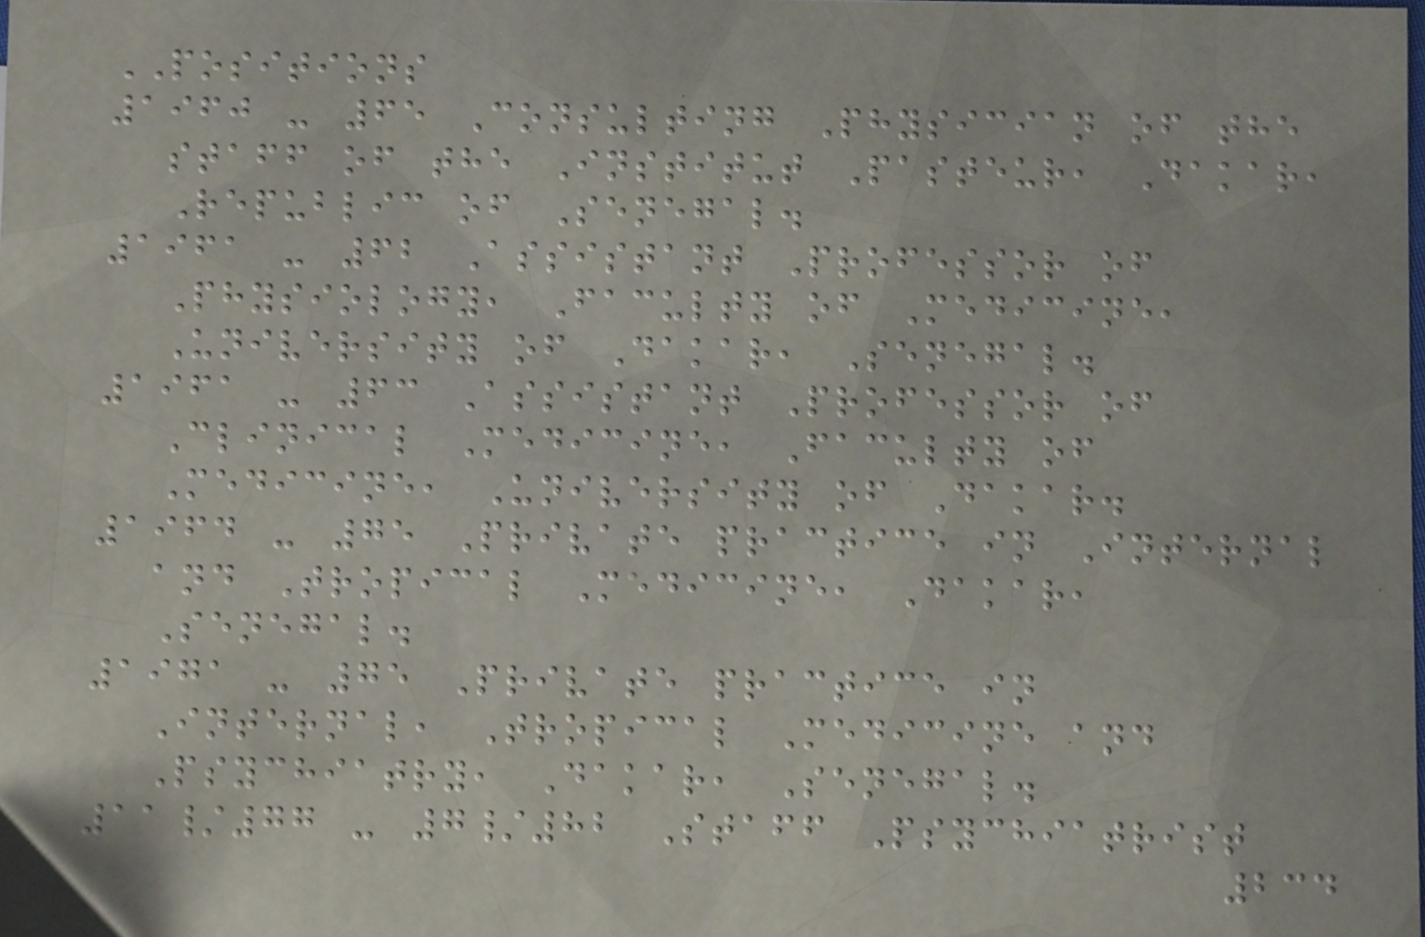POSITIONS
1960 - 65 Consulting Physician of the
staff of the Institut Pasteur, Dakar,
Republic of Senegal.
1961 - 62 Assistant Professor of
Physiology, Faculty of Medicine,
University of Dakar, Senegal.
1961 - 63 Assistant Professor of
Clinical Medicine, Faculty of
Medicine, University of Dakar.
1964 - 75 Private practice in Internal
and Tropical Medicine, Dakar,
Senegal.
1971 - 75 Private practice in
Internal, Tropical Medicine and
Psychiatry, Dakar, Senegal.
11/77 - 7/82 Staff Psychiatrist
234
